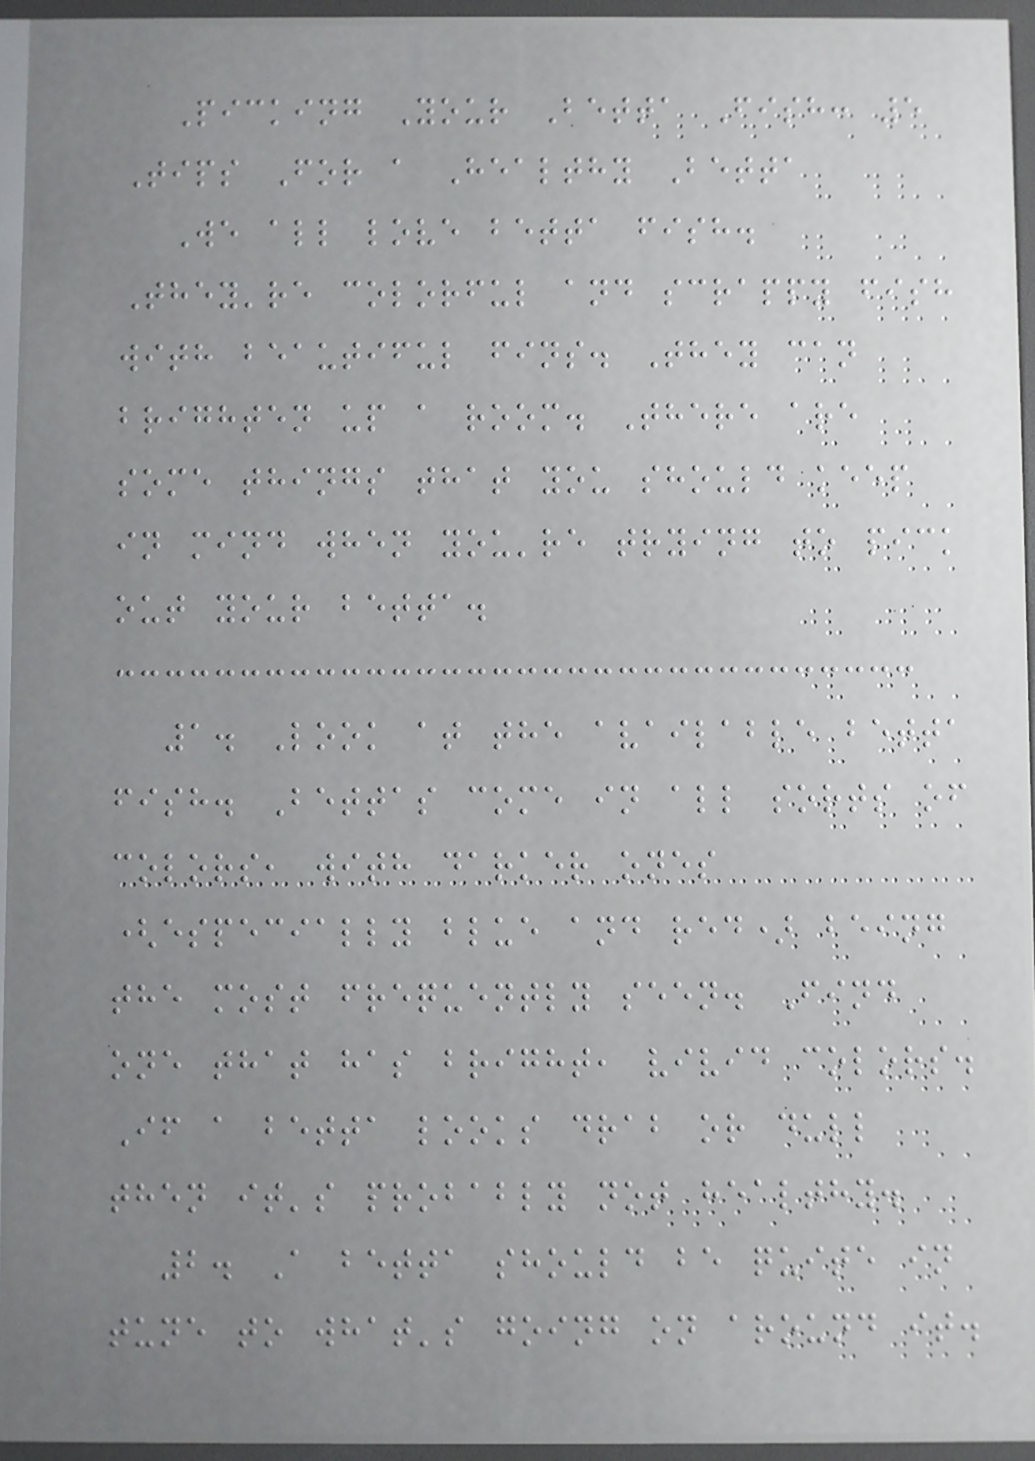Picking Your Betta Fish: 5
Tips For a Healthy Betta
We all love betta fish.
They're colorful and scrappy fish
with beautiful fins. They can
brighten up a room. There are
some things that you should keep
in mind when you're trying to pick
out your betta.
1. Look at the available betta
fish. Bettas come in all sorts of
colors, with darker ones
(especially blue and red) being
the most frequently seen. Find
one that has bright, vivid colors.
If a betta looks drab or dull
then it's probably not healthy.
2. A betta should be quite in
tune to what's going on around it.
